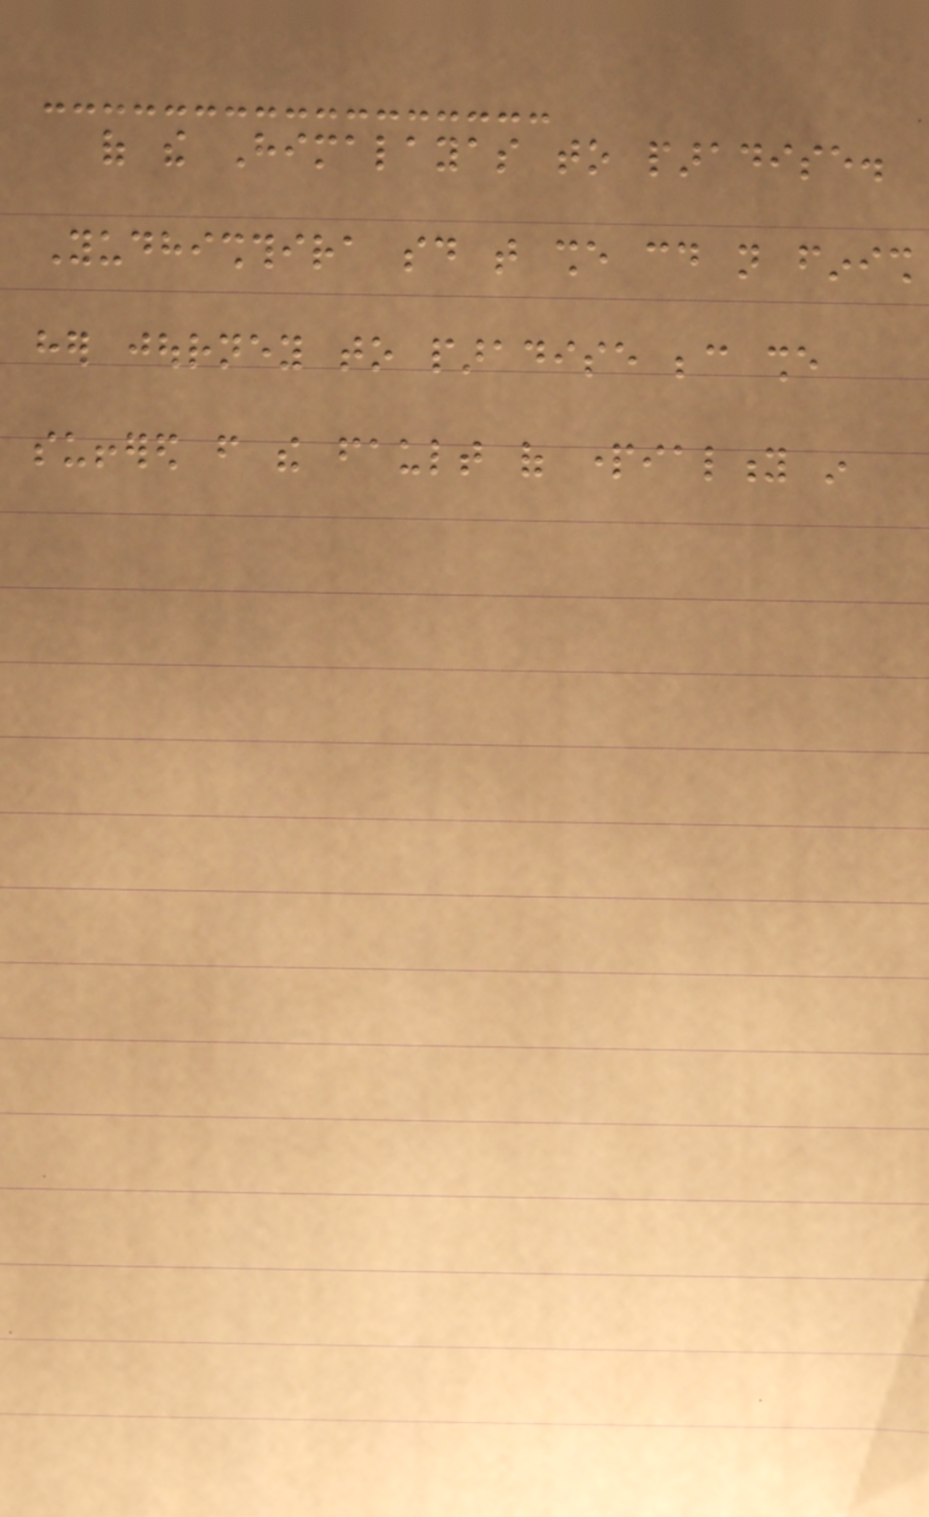of the Himalayas to paradise.
Yudhishthira said that she could not finish
her journey to paradise because she
suffered from the fault of partiality in
